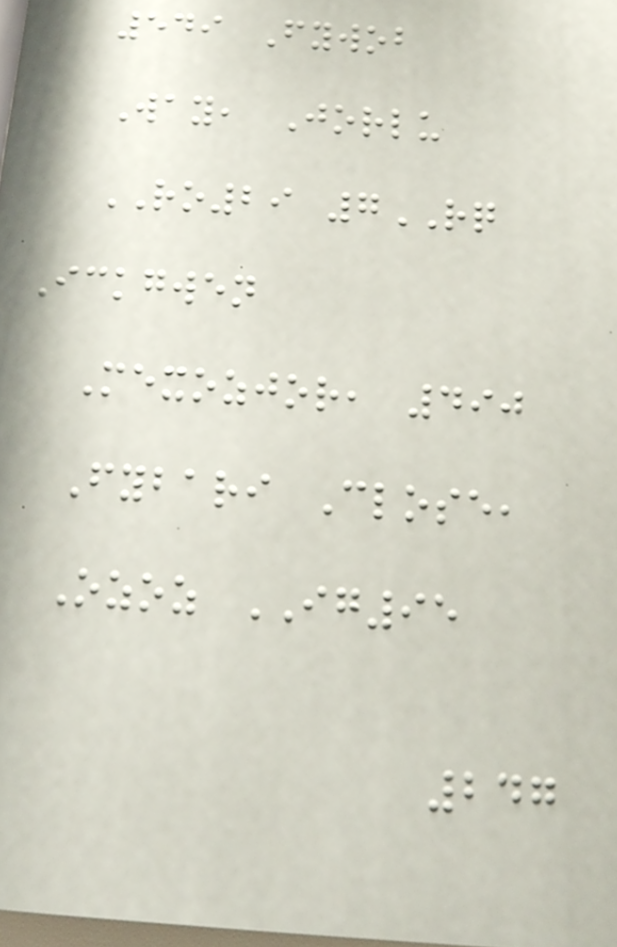549 Fywob
Way, Jorlu
RO29 7RQ
Ickgwen
Mexozjor, 490
Fybari Close,
Ozoz IG95
247
